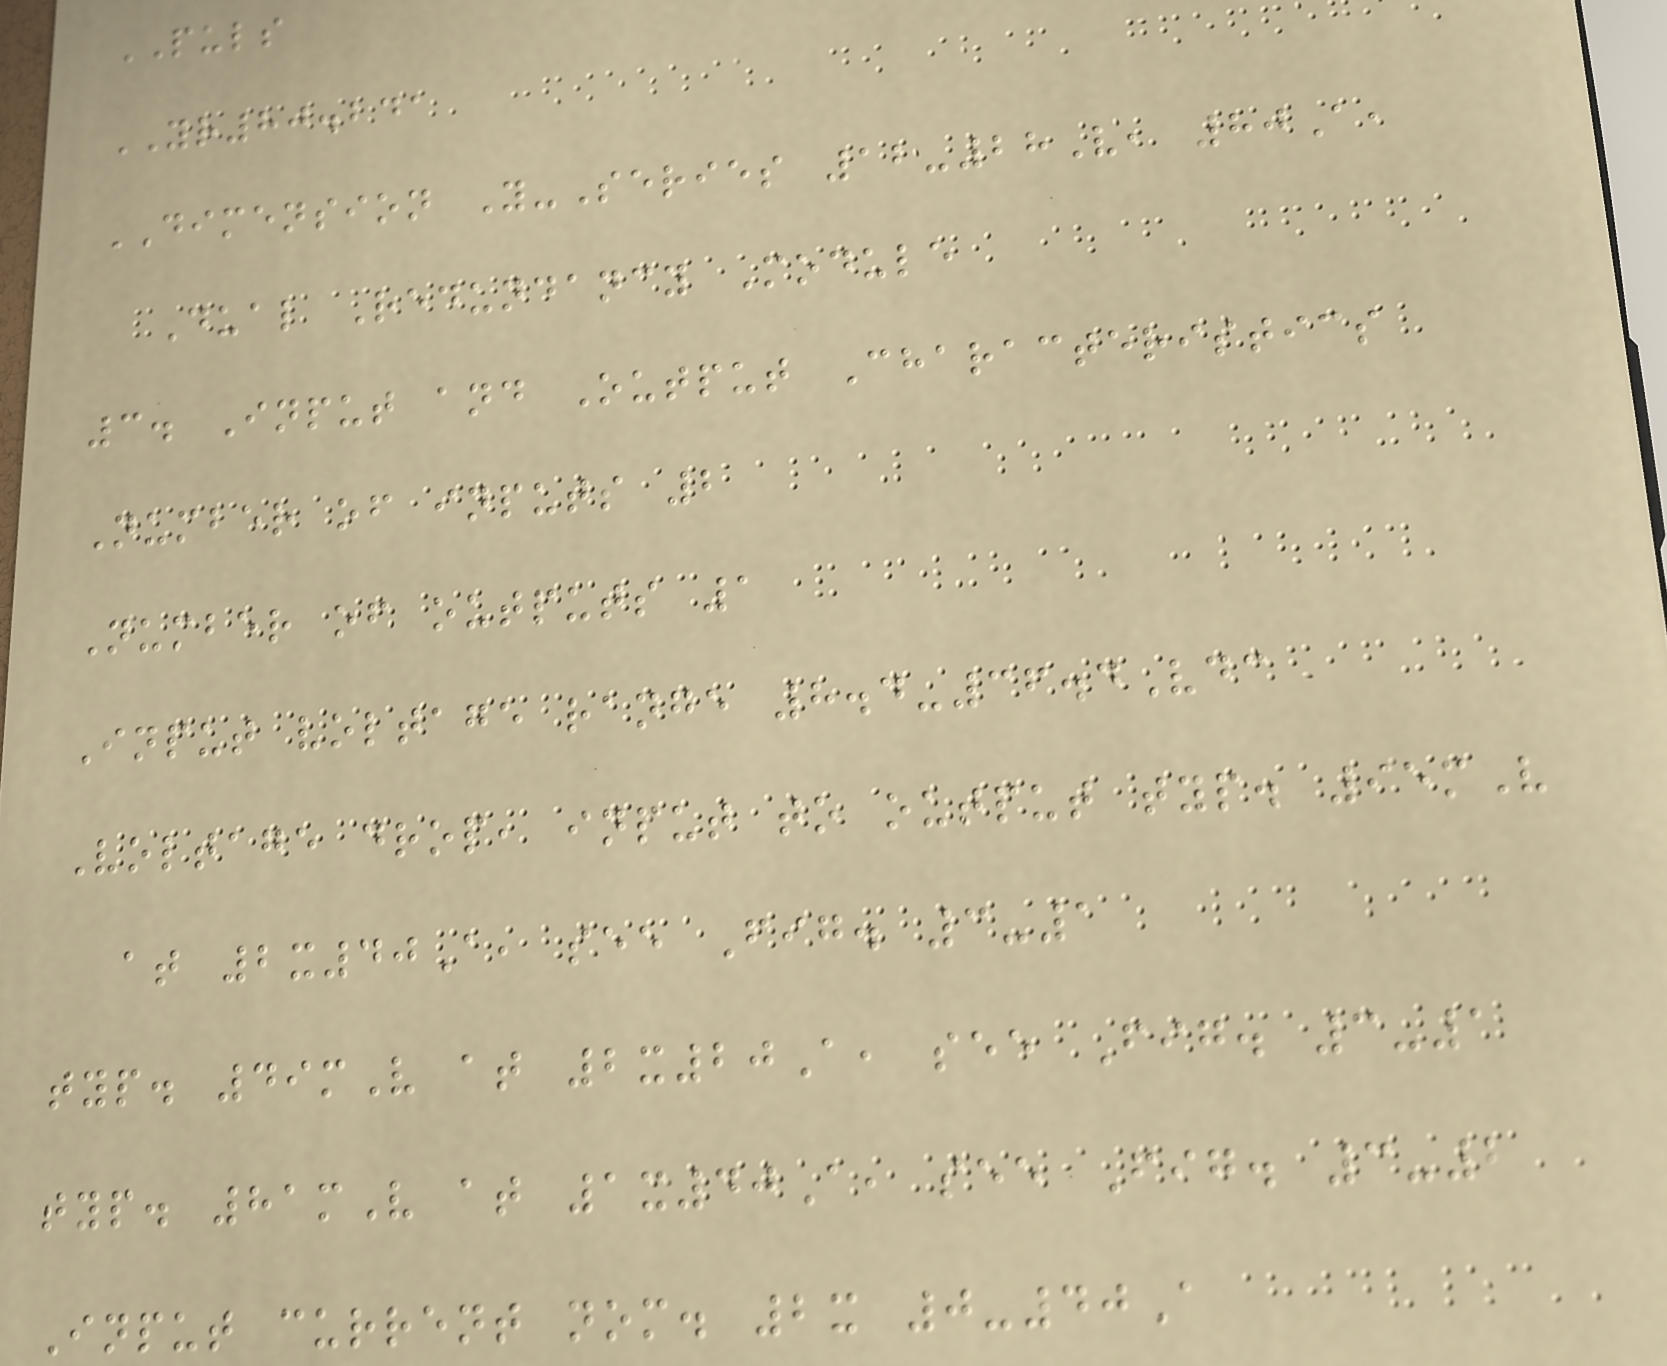PULS
YR80.241
DIMENSION Y-Series 12-28V, 80A,
Dual Redundancy Module
3. Input and Output Characteristics
Number of inputs 2
Number of outputs 1
Input voltage range 8.4-36.4Vdc
Voltage drop, input to output typ. 95mV
at 2x40A, see Fig. 3-1
typ. 49mV at 2x20A, see Fig. 3-1
typ. 81mV at 1x40A, see Fig. 3-2
Input current nom. 2x 0-40A
